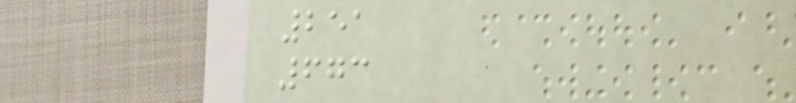251
673
